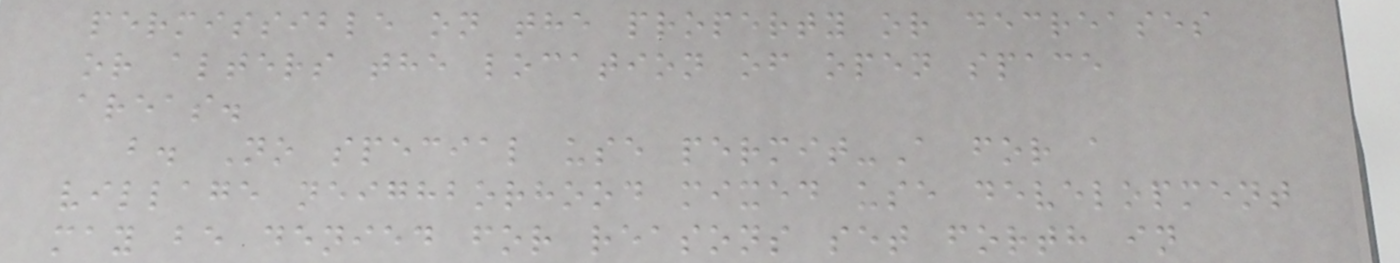permissible on the property or decreases
or alters the location of open space
areas.
b. No special use permit-A for a
village neighborhood mixed use development
may be denied for reasons set forth in
